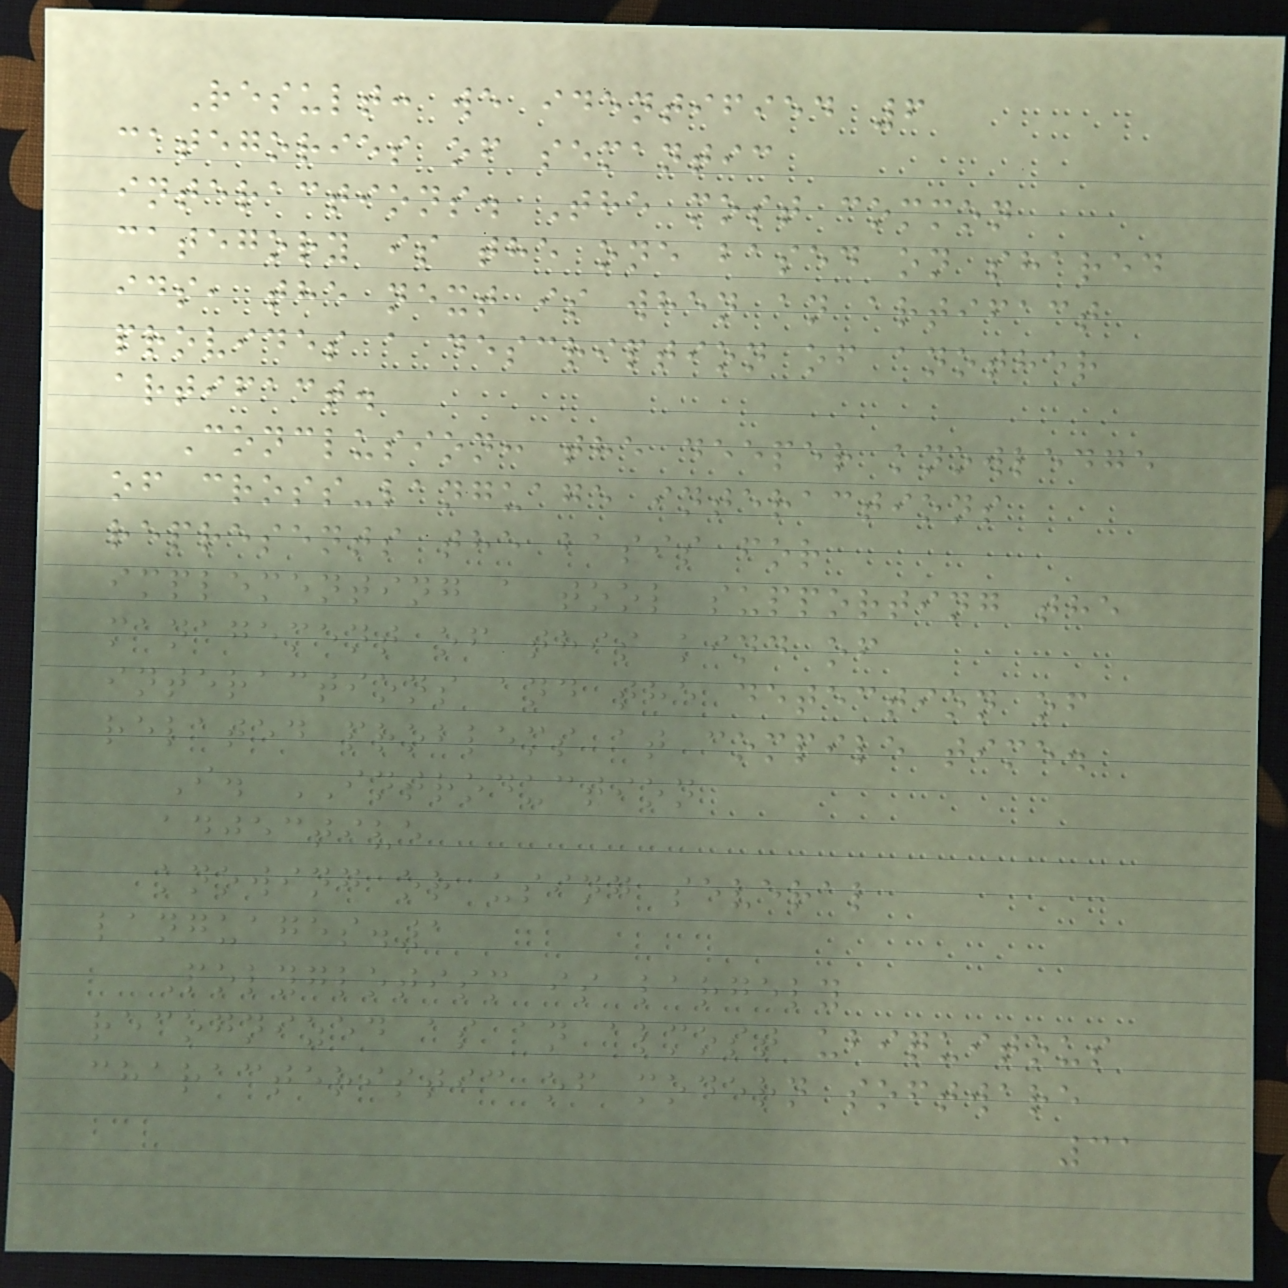Result: we identified 6
categories of semantic
interactions. The most common
category is the one based on shared
ids, the next is when an artifact
provides a description of another
artifact.
Conclusion: the deeper knowledge
of cross-language interactions
represents the basis for
implementing a tool supporting the
management of this kind of
interactions and the detection of
related problems at compile time.
I. INTRODUCTION
adjective
knowing or using several
languages.1
Polyglotism is largely
recognized as an almost ubiquitous
characteristic of modern software
31
